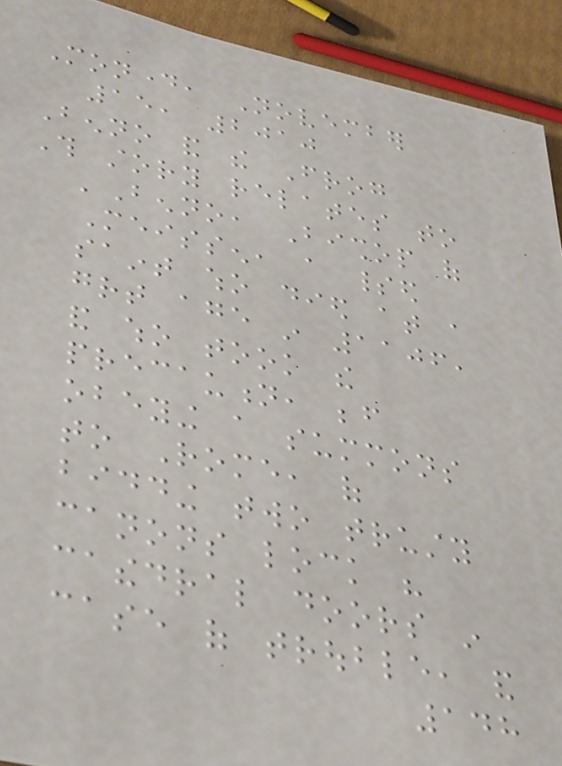Monday, November
15, 2010
Benno and the Frog
This story relates to
'Benno, Bishop of
Meissen, a spirited
saint who died at a
great age in 1106,
and who took the
precaution, before
obeying a summons
to Rome, of
bidding two trusty
canons lock his
cathedral doors in
case of trouble, and
148
